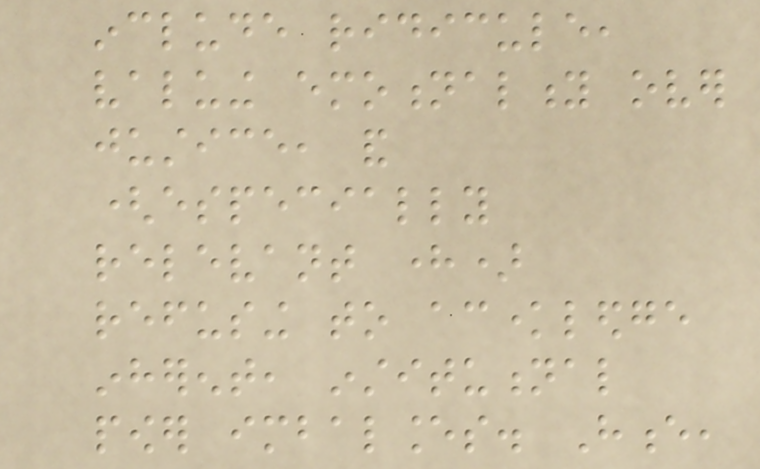include ridicule,
valuing emotionality over
justice, and
(especially
relevant here)
refusing to acknowledge
inherent, institutional
power imbalances. Hence,
